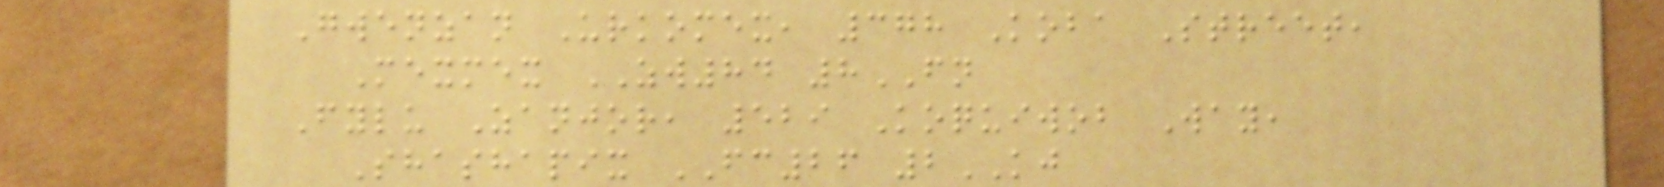Gwenzan Urkomex, 378 Koba Street,
Mexmex ZW84 8FN
Fylu Zanjor, 529 Koquiwob Way,
Shashapix FC26 2KJ
